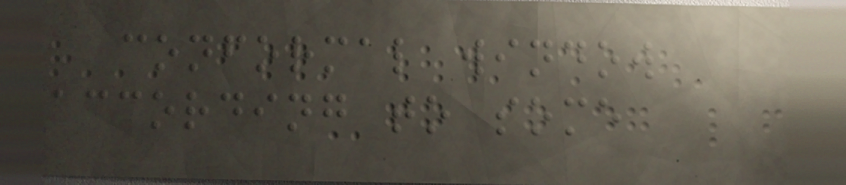conformal window
according to some
